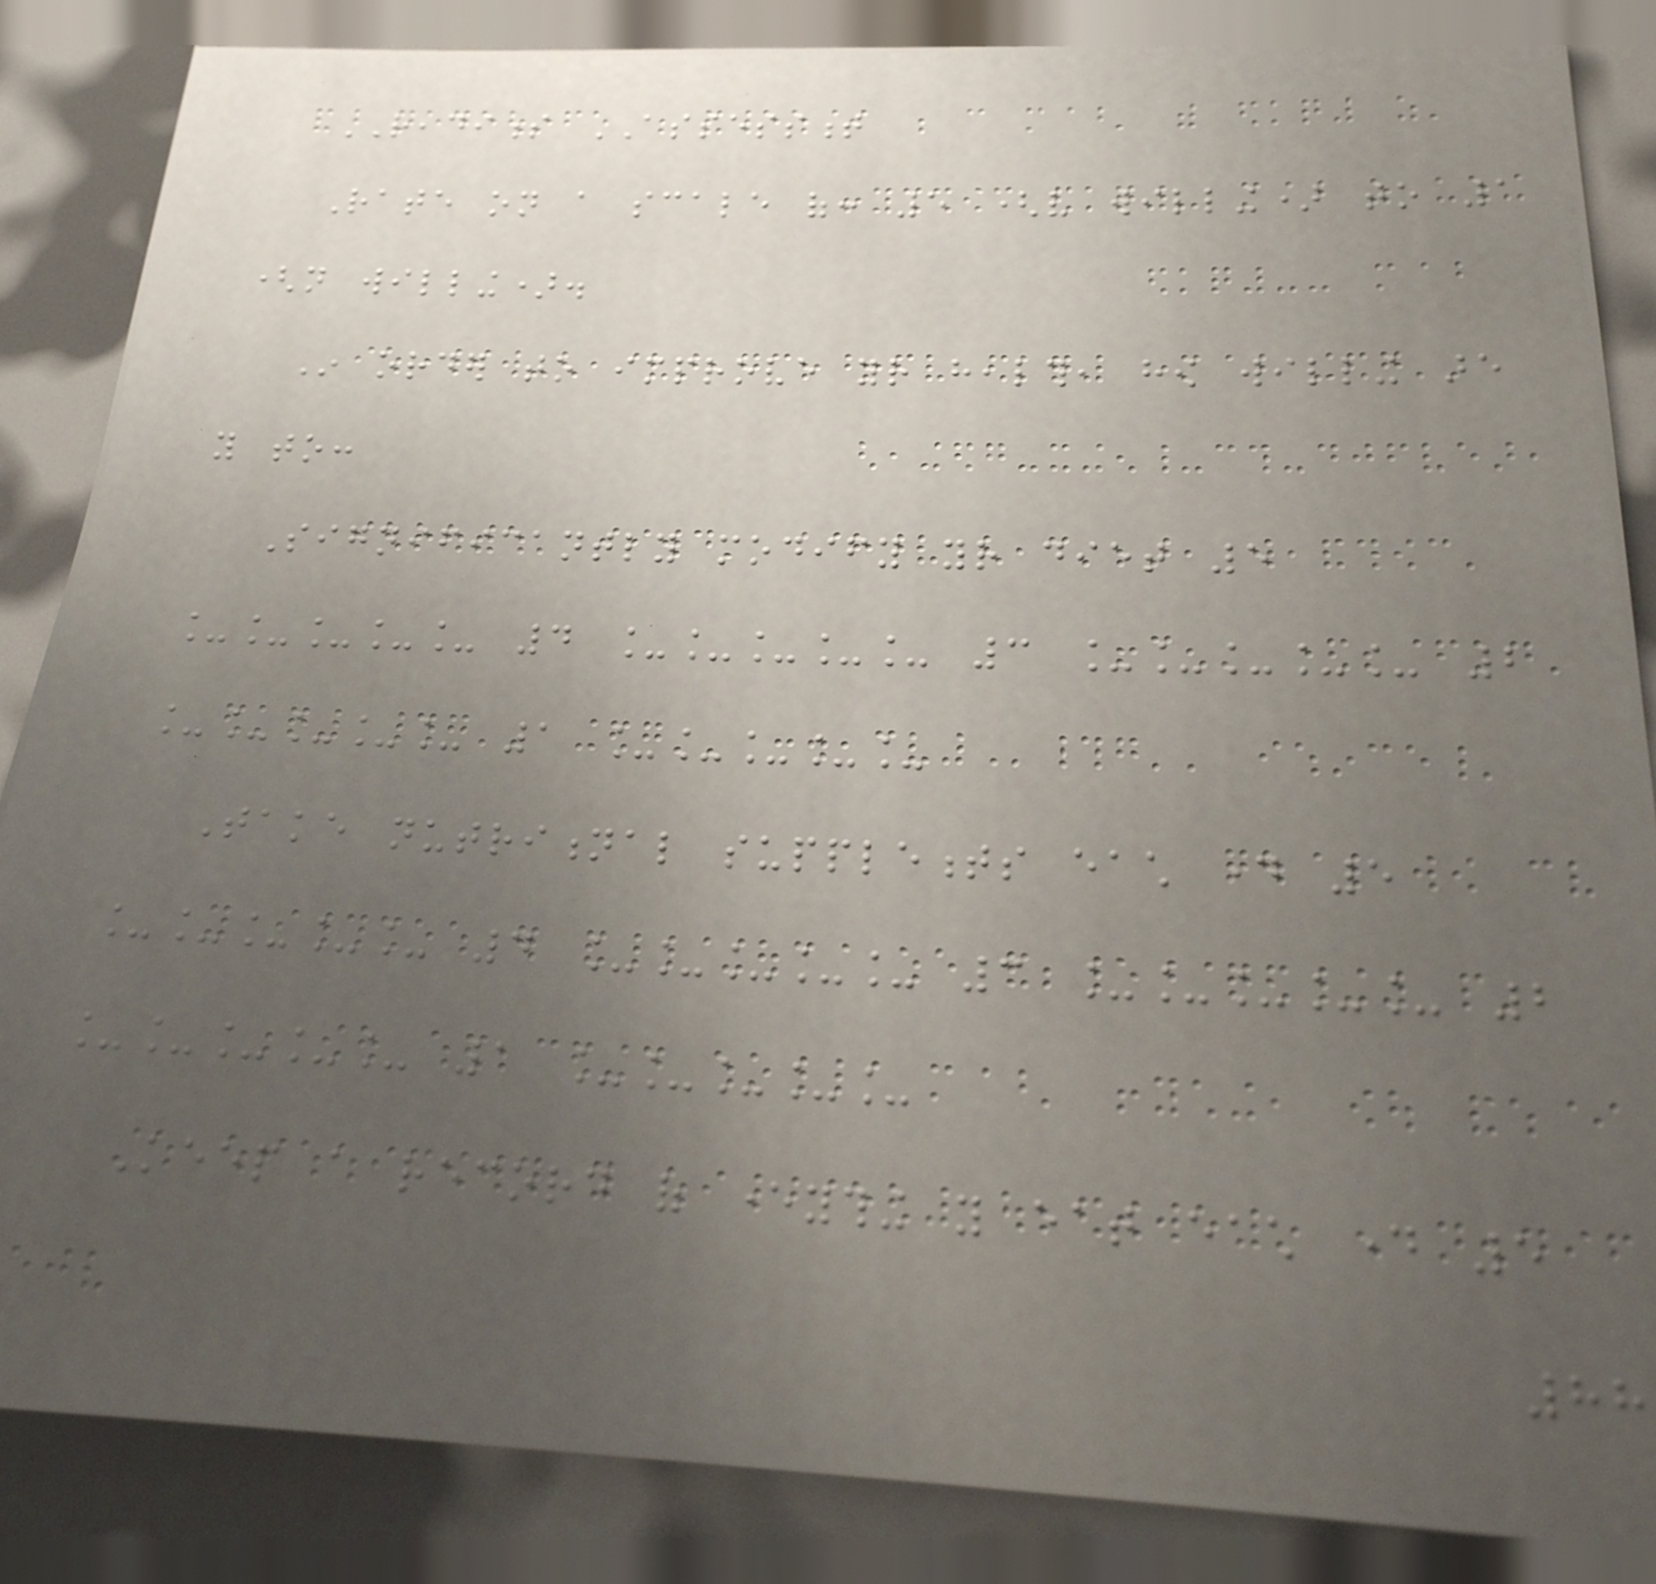READINESS ASSESSMENT
Rate on a scale of: 5 (very willing) to 1
(not willing).
In order to improve your health, how willing are
you to:
Significantly modify your diet 5
_____ 4 _____ 3 _____ 2
_____ 1 _____
Take nutritional supplements each day 5
_____ 4 _____ 3 _____ 2
_____ 1 _____
Keep a record of everything you eat each day 5
88
